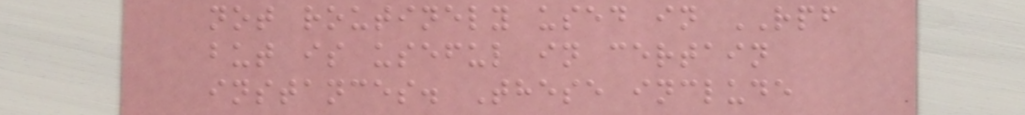not routinely used in RPF
but is useful in certain
instances. These include
